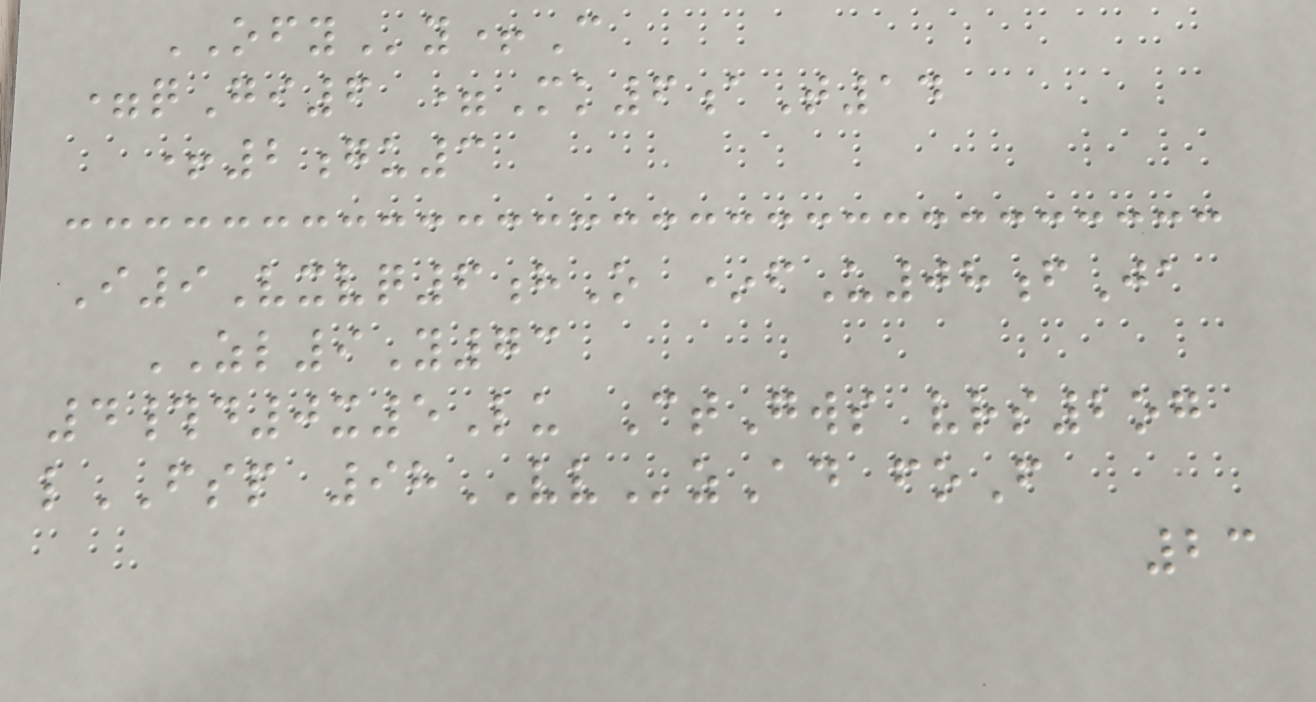OFYy+C
=qGi6 =Mk6aT14
+2gu3
I9Vxvq6hO *fU08fJa
ZL9Y73
4#d0x5Lu CtGws vrs2og
lFSP 98VVzAd foF
23
